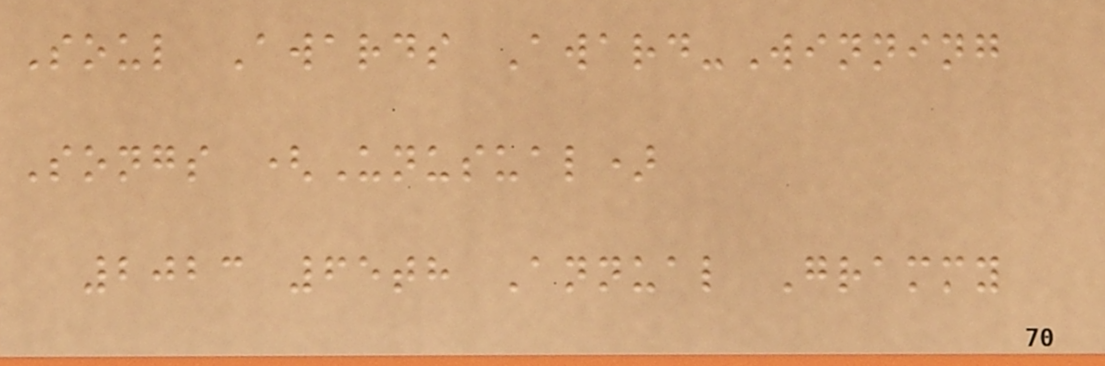Soul Awards Award-Winning
Songs (Unusual)
2023 65th Annual Grammy
